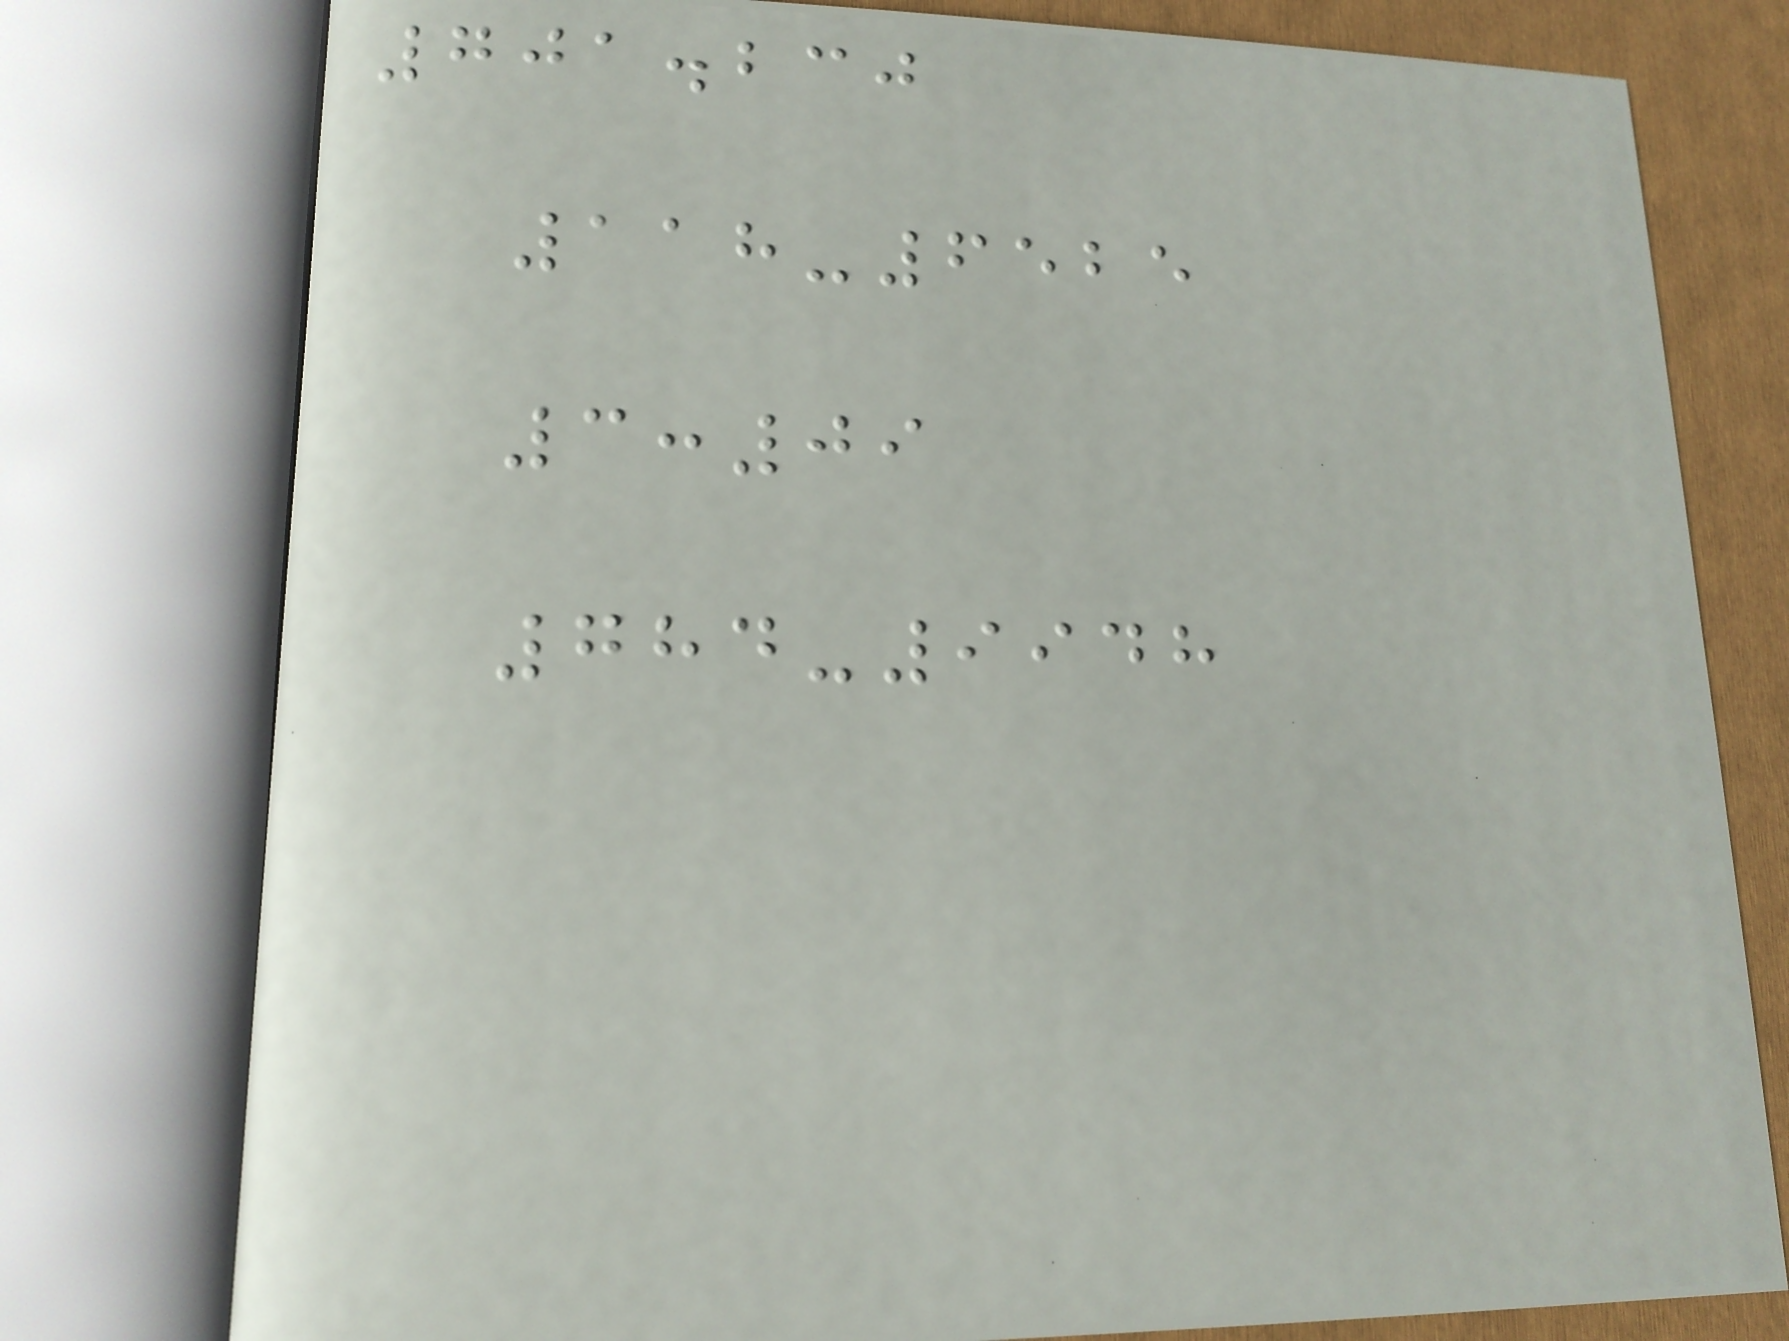701.230
118-6525
3:09
784-9948
